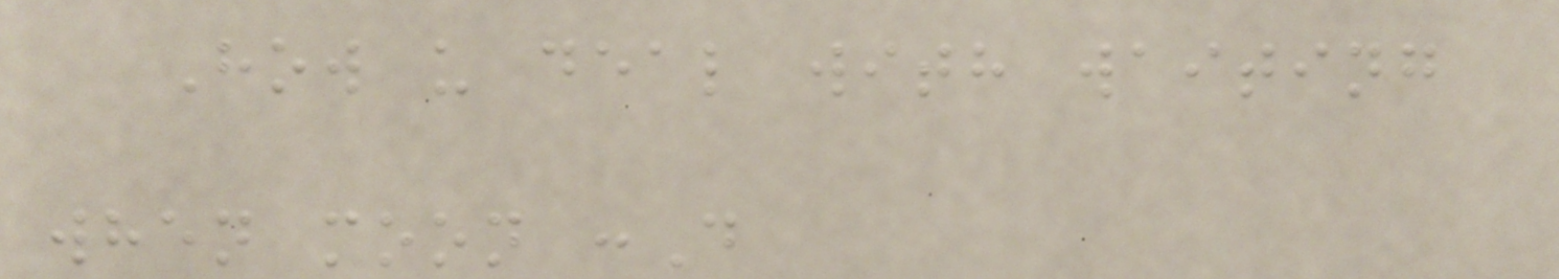How u deal with waiting
when moon :D
